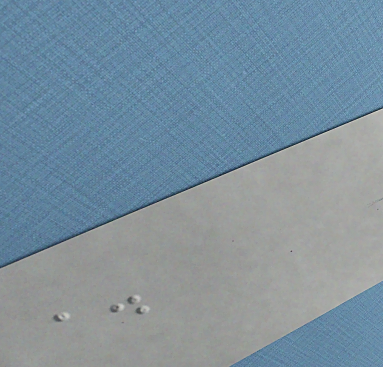a.
